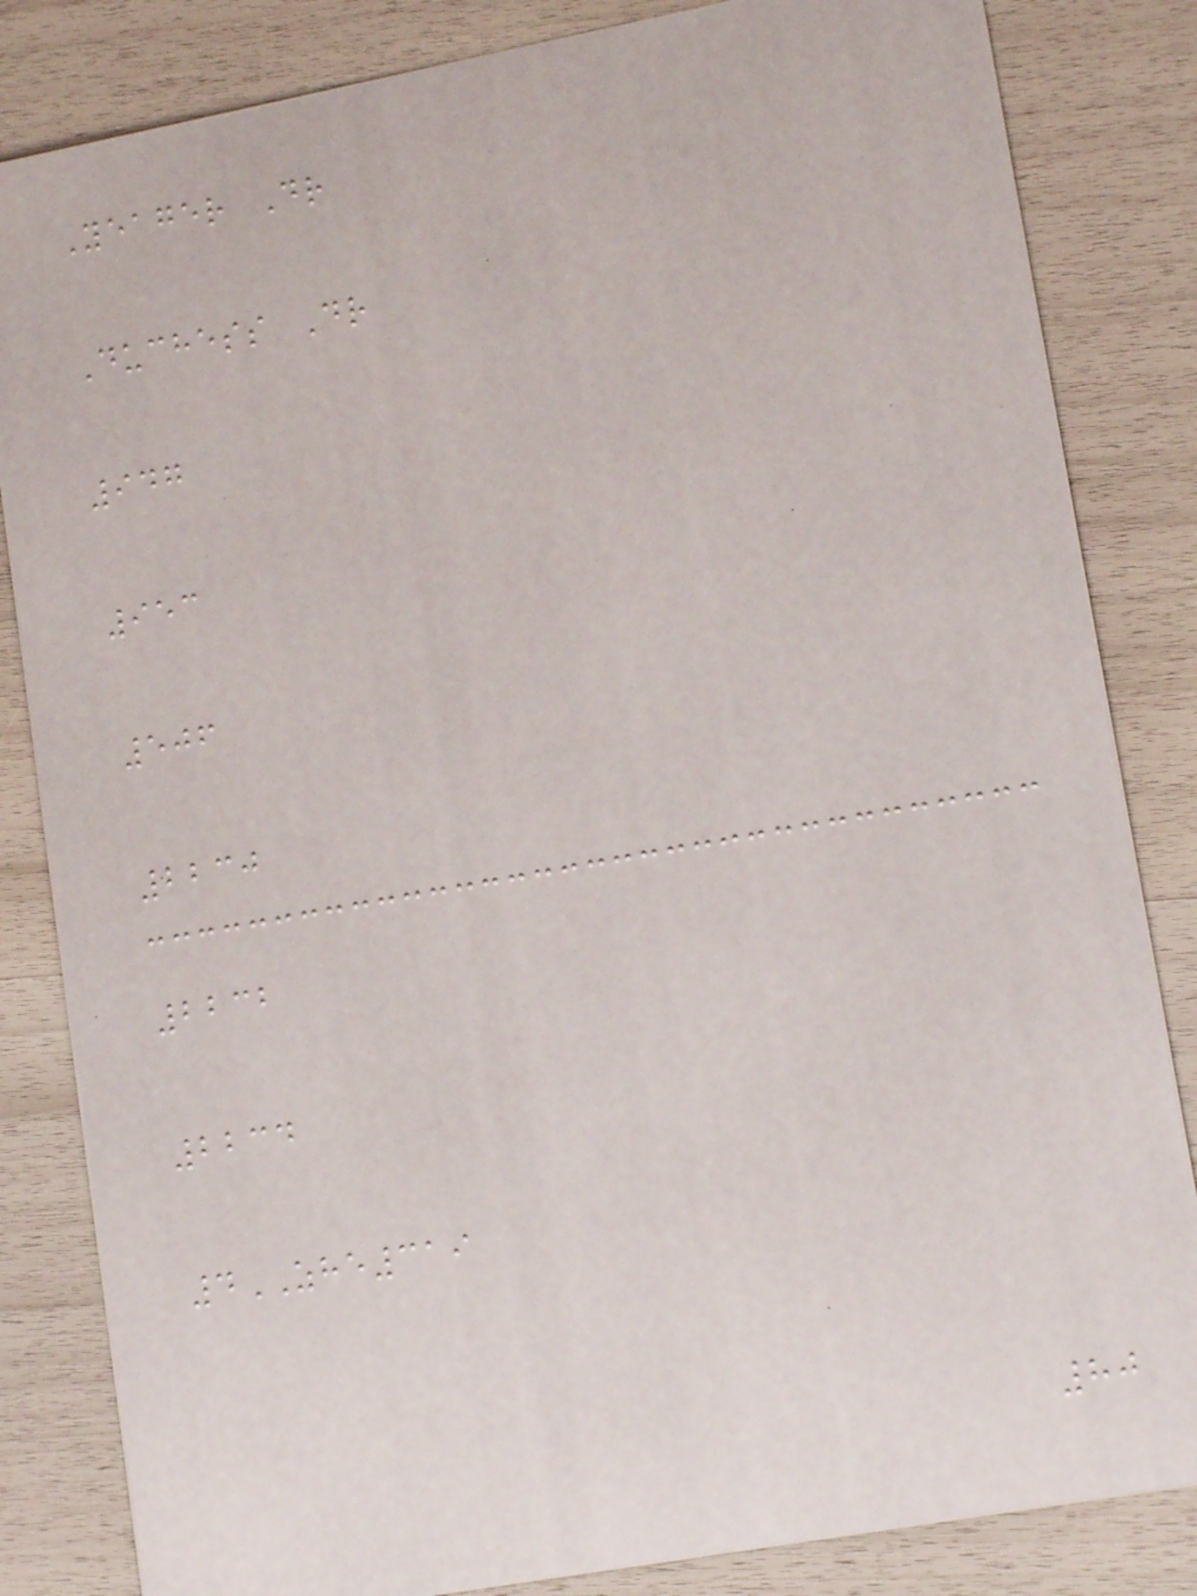Yeager Dr
Duchess Dr
947
953
506
2230
2232
2234
4ZHE319
80
